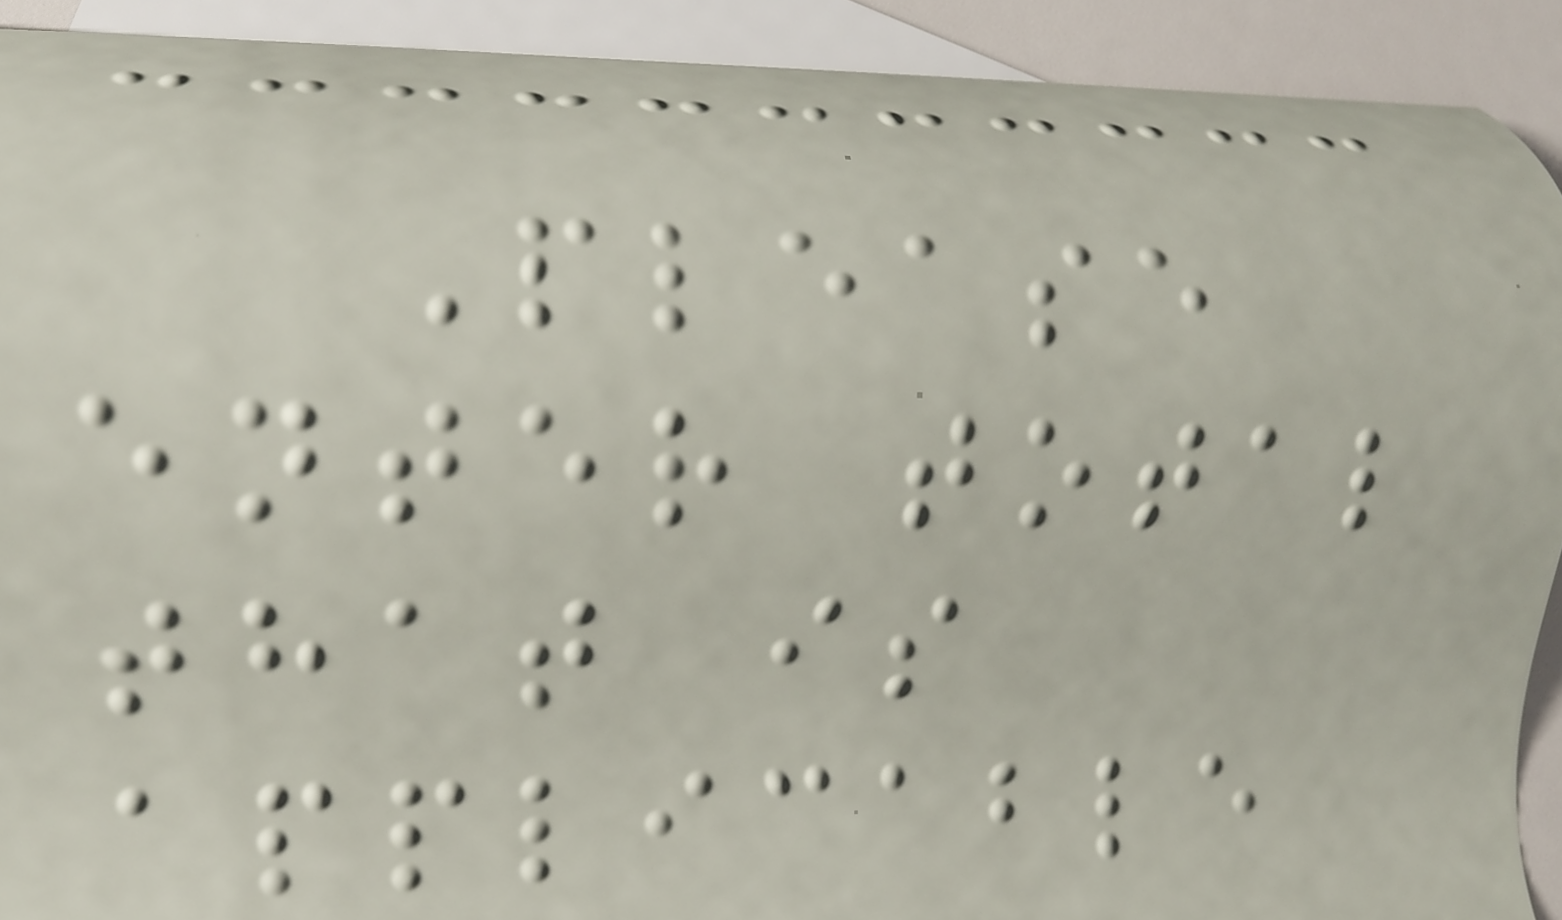Please
enter total
that is
applicable
